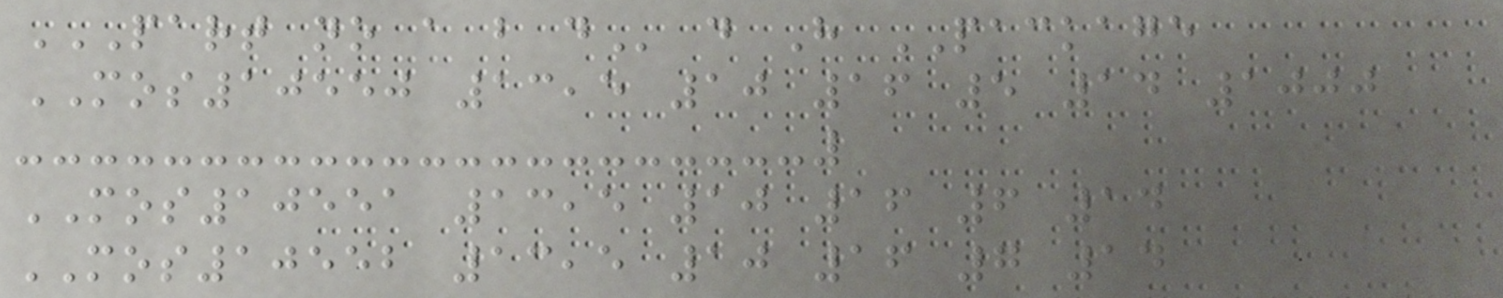PART NO A B D d H PACKAGE
MOS10550 13,5 10 16 5 14 1000
MOS10551 13,5 10 16 6 14
MOS10552 13,5 10 16 7 14
